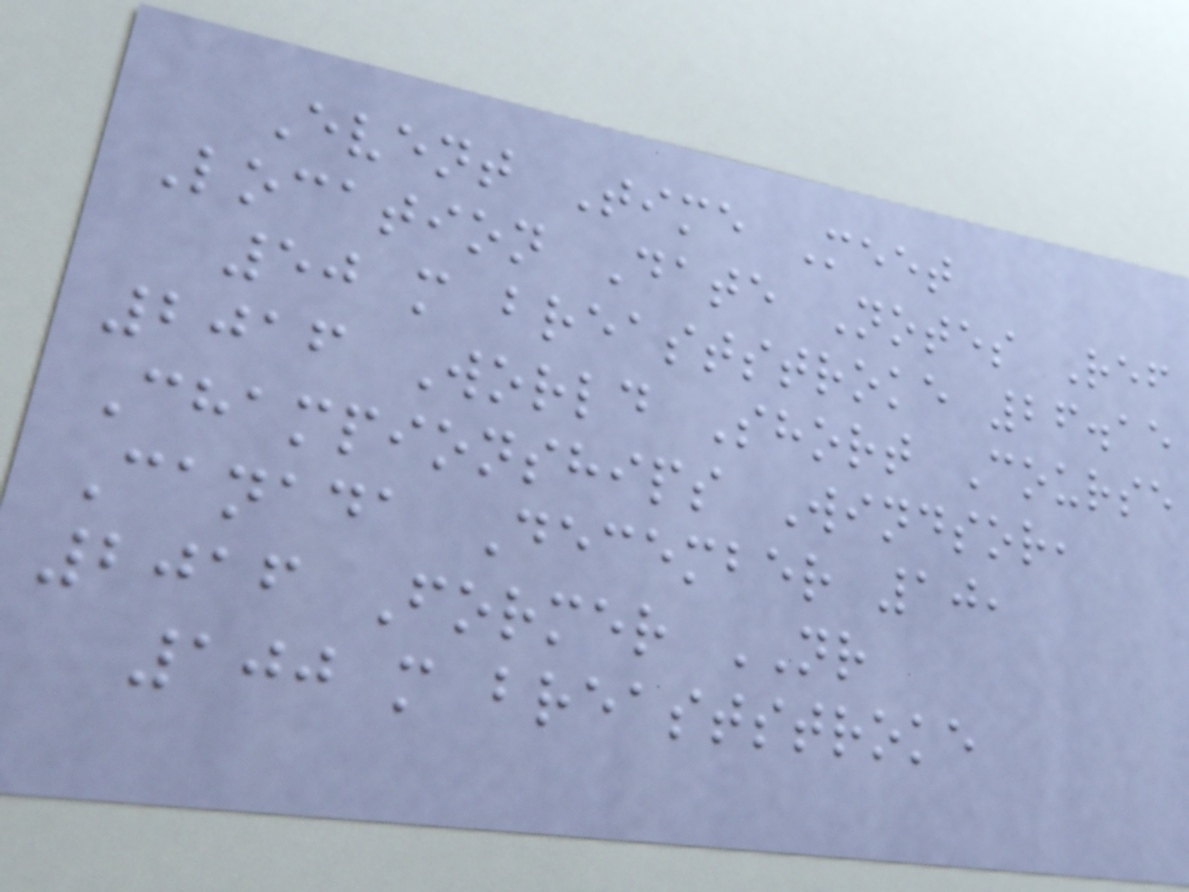Event Time Meet
Location Date Notes Ref
50 m breaststroke 26.15
2016 World Short Course
Championships Windsor,
Canada December 10,
2016 Former NR
100 m breaststroke
